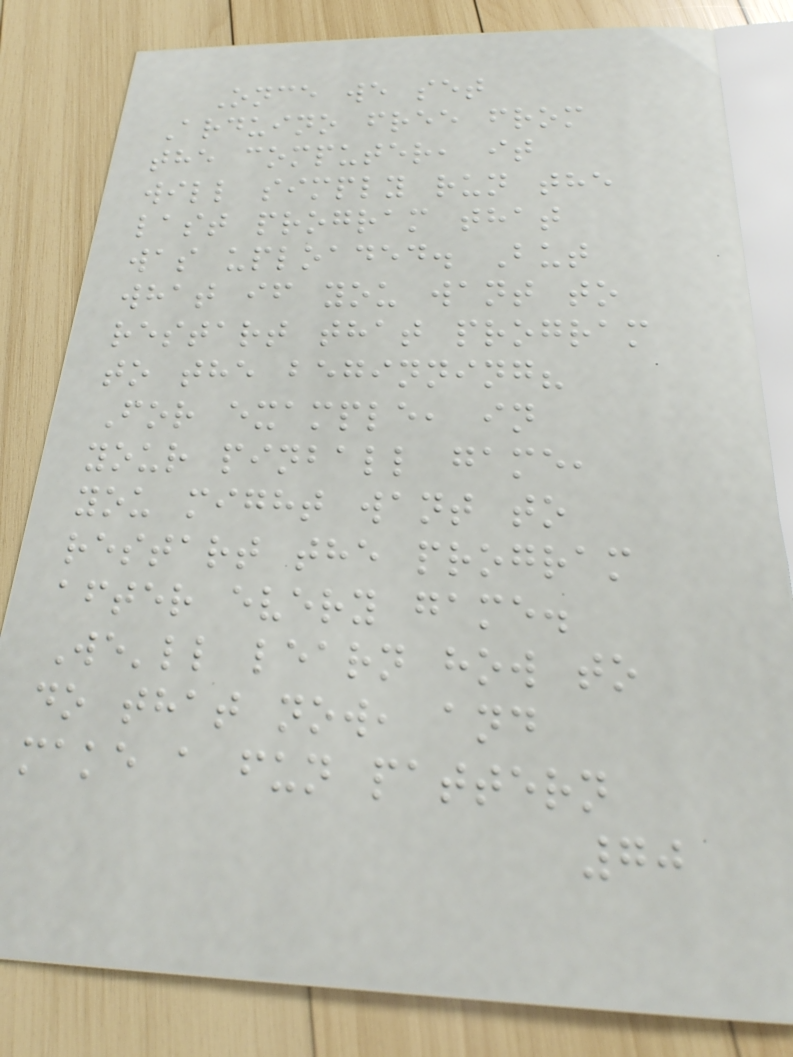Once we set
Arduino free from
the computer, it
will simply run the
last program that
was uploaded. But
what if you want to
restart that program
to the beginning?
For example, in
your pinball game,
you might want to
restart the program
after every game.
We'll learn how to
do that now, and
make a fun pattern
70
